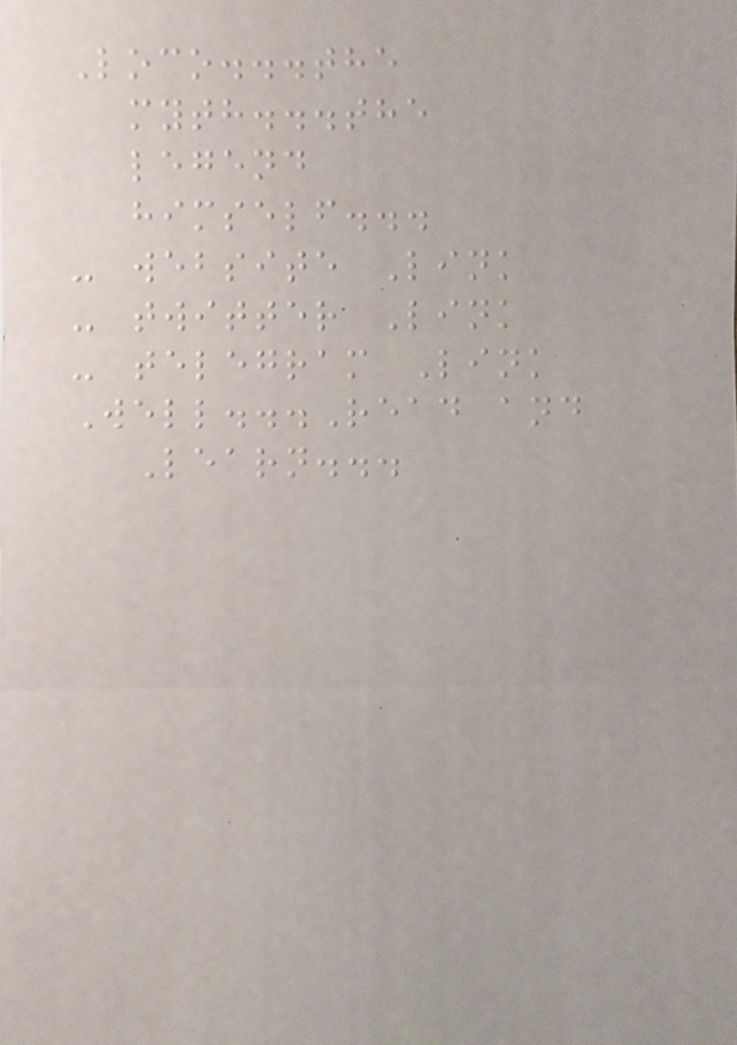Loco...the
myth...the
legend
himself...
- website Link
- twitter Link
- telegram Link
Well...Read and
Learn...
